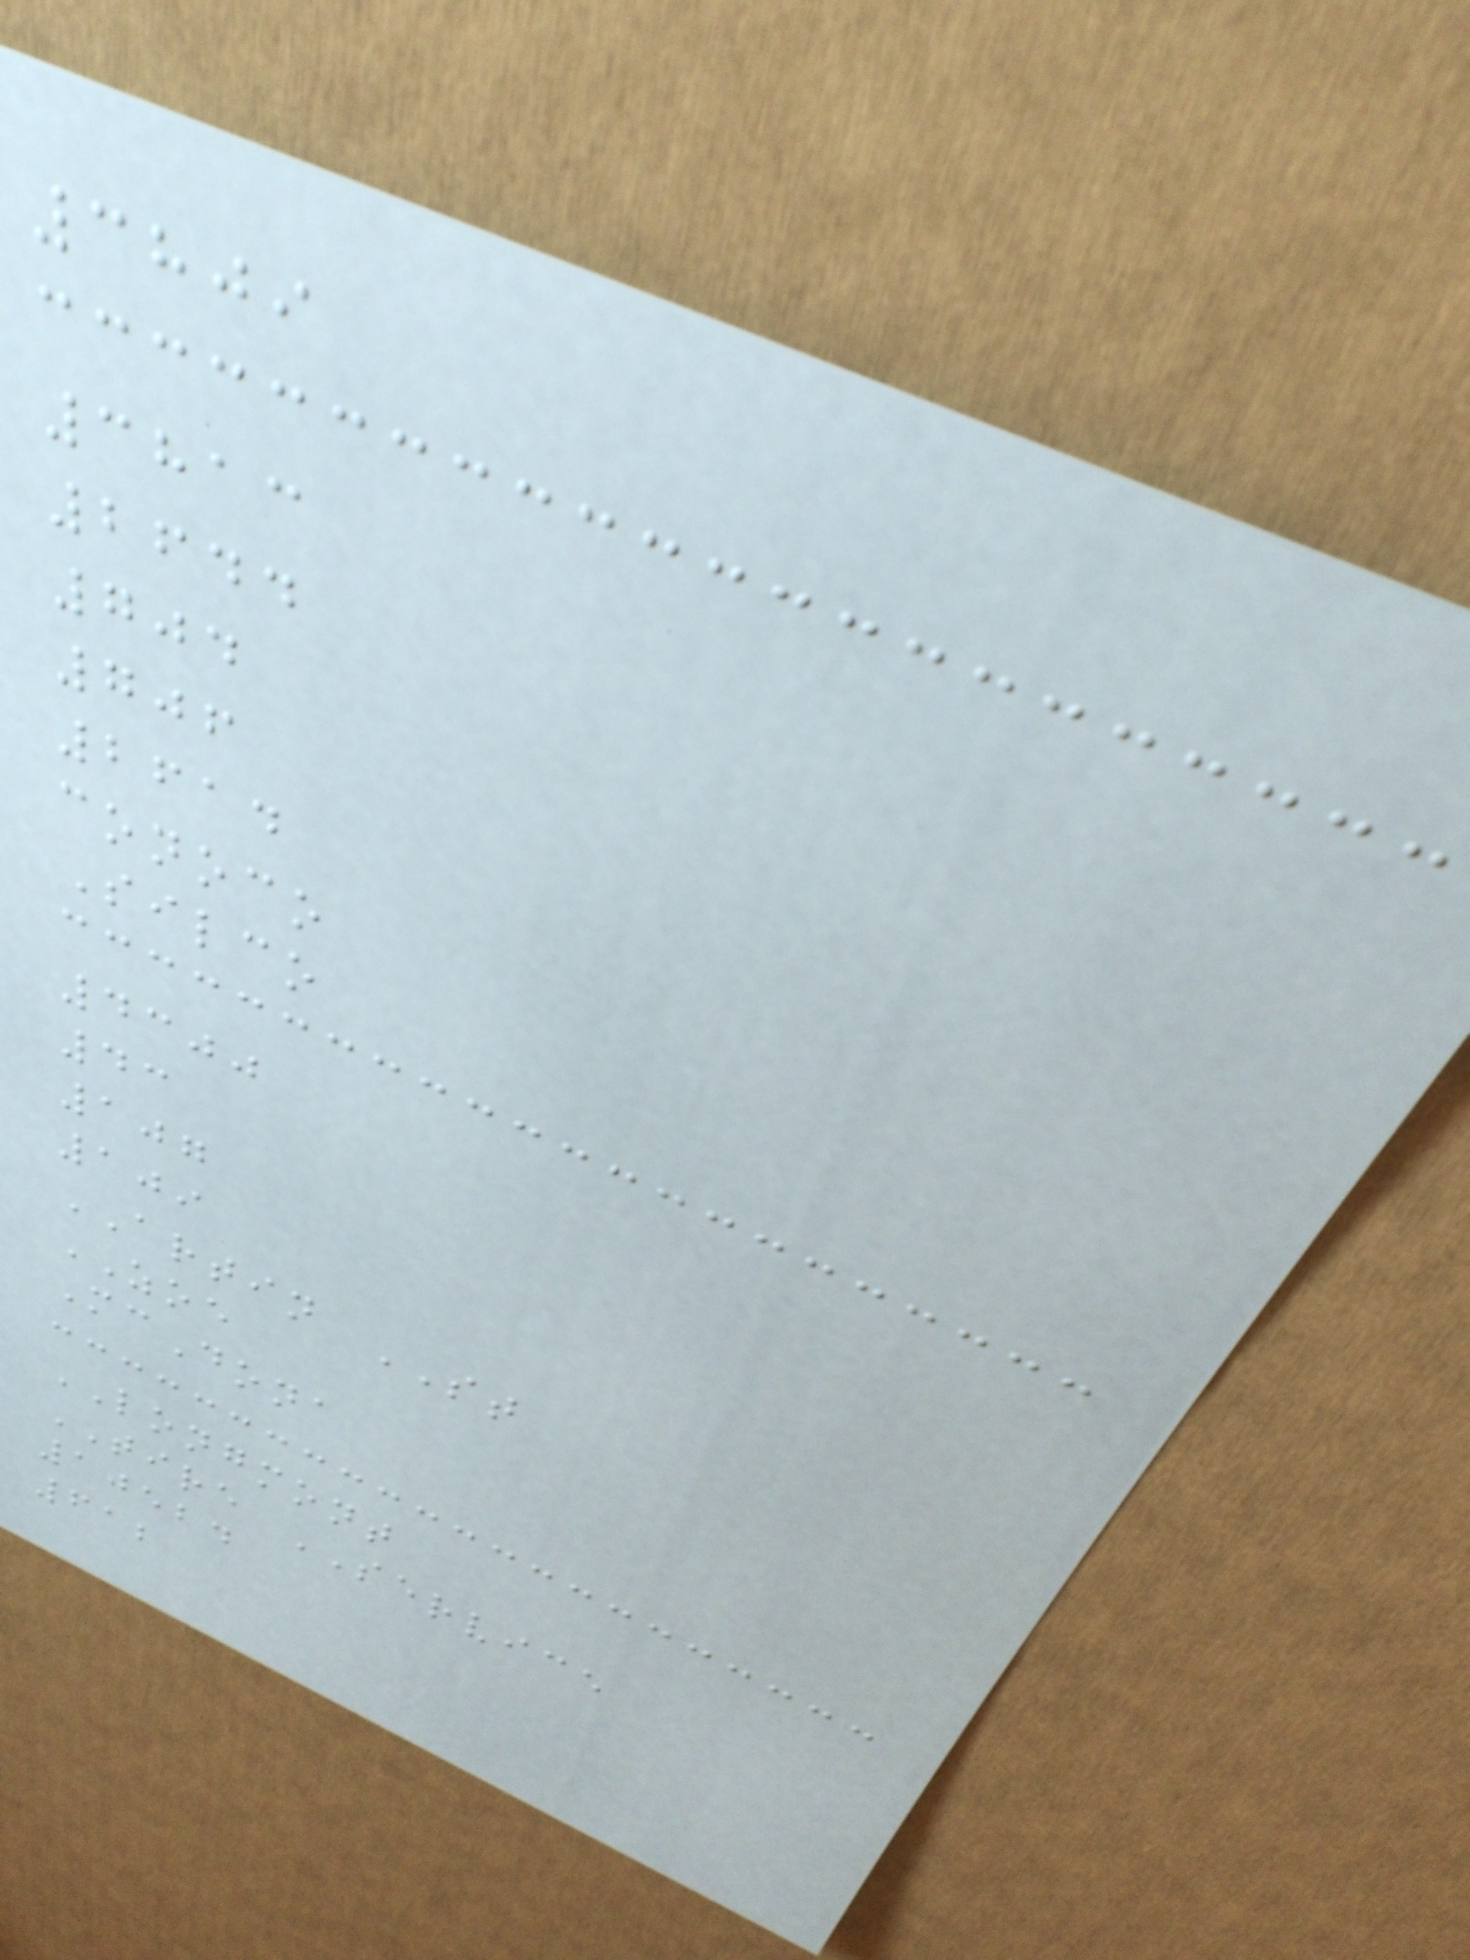3809
3813
2644
704
706
2614
conoco
Silco
4300
43
107
109
ARTIN ST
ZOE
McDona
LONGMONT
TIRE SERVICE
10524
612
